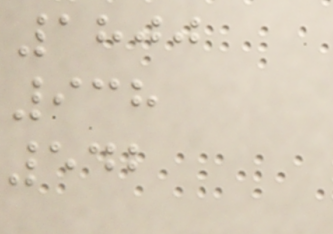1800
938
542
